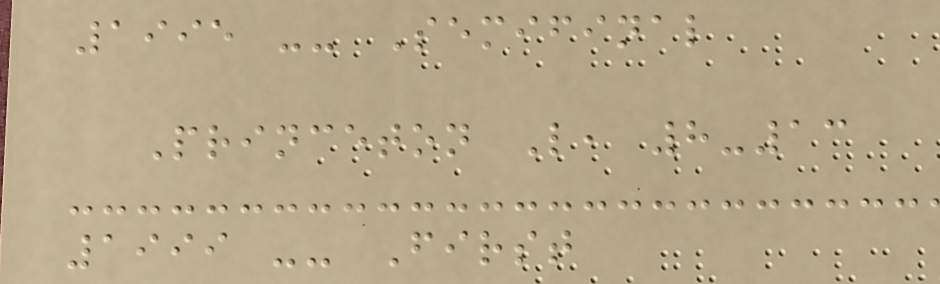1995 -- Semifinal
Princeton L, 8-13
1999 -- First
